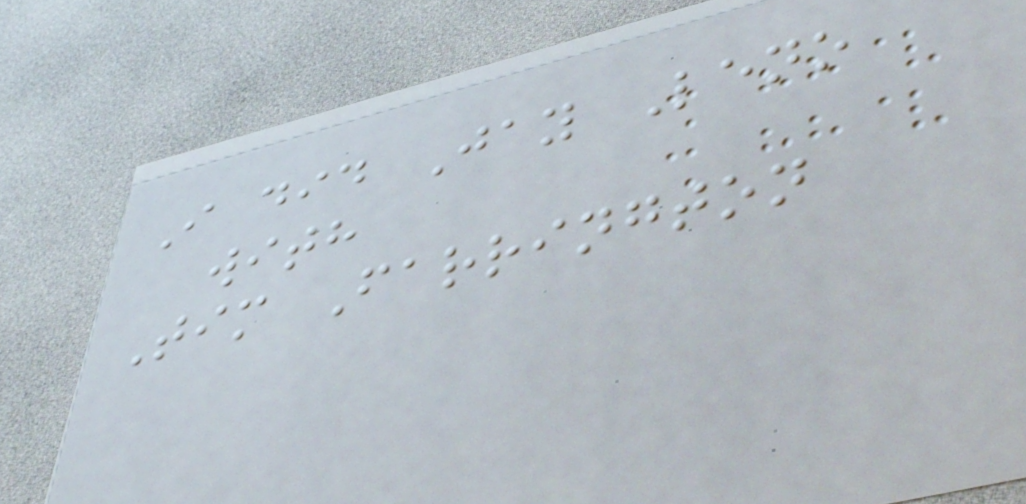I did Jay Leno
with
Tim Farrington
